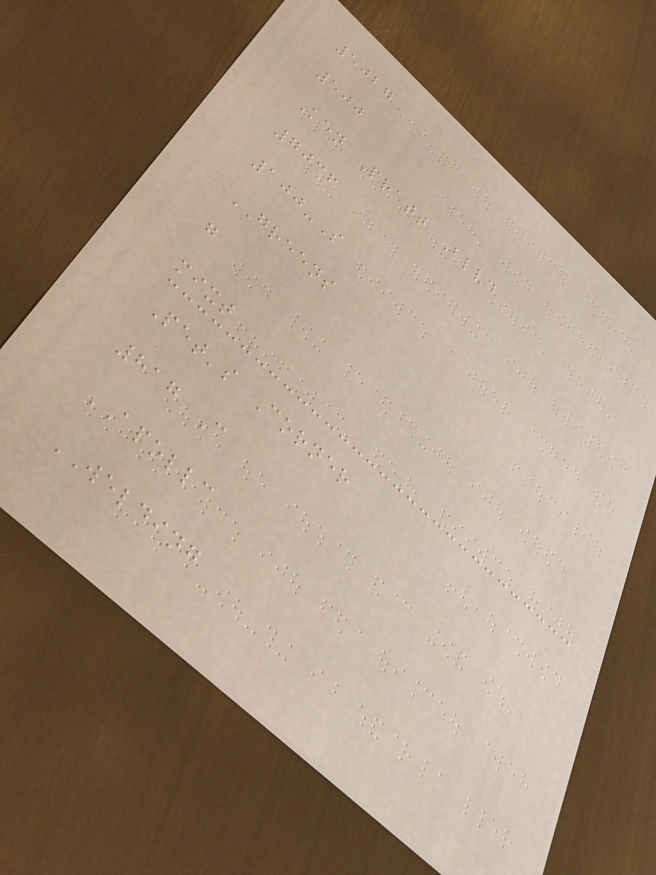5027
500
Ken Pratt Blvd
7036
100-S
GREENS
g
mixt
Pet's Corner
817 C
APOLLC
WELDING
